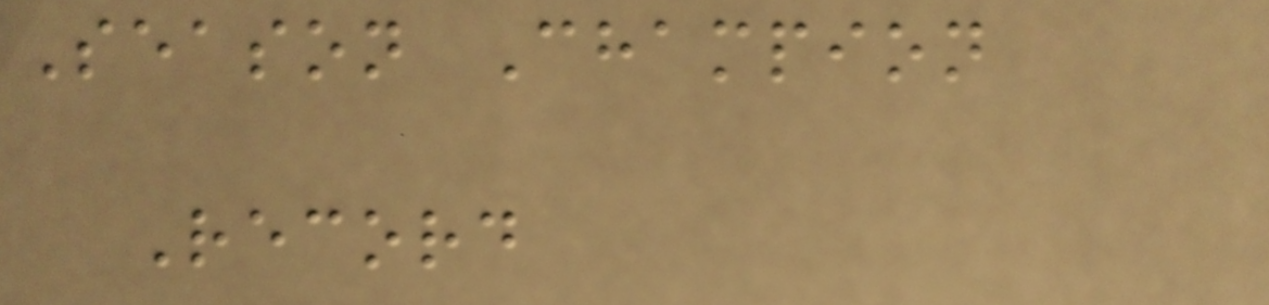Season Champion
Record
